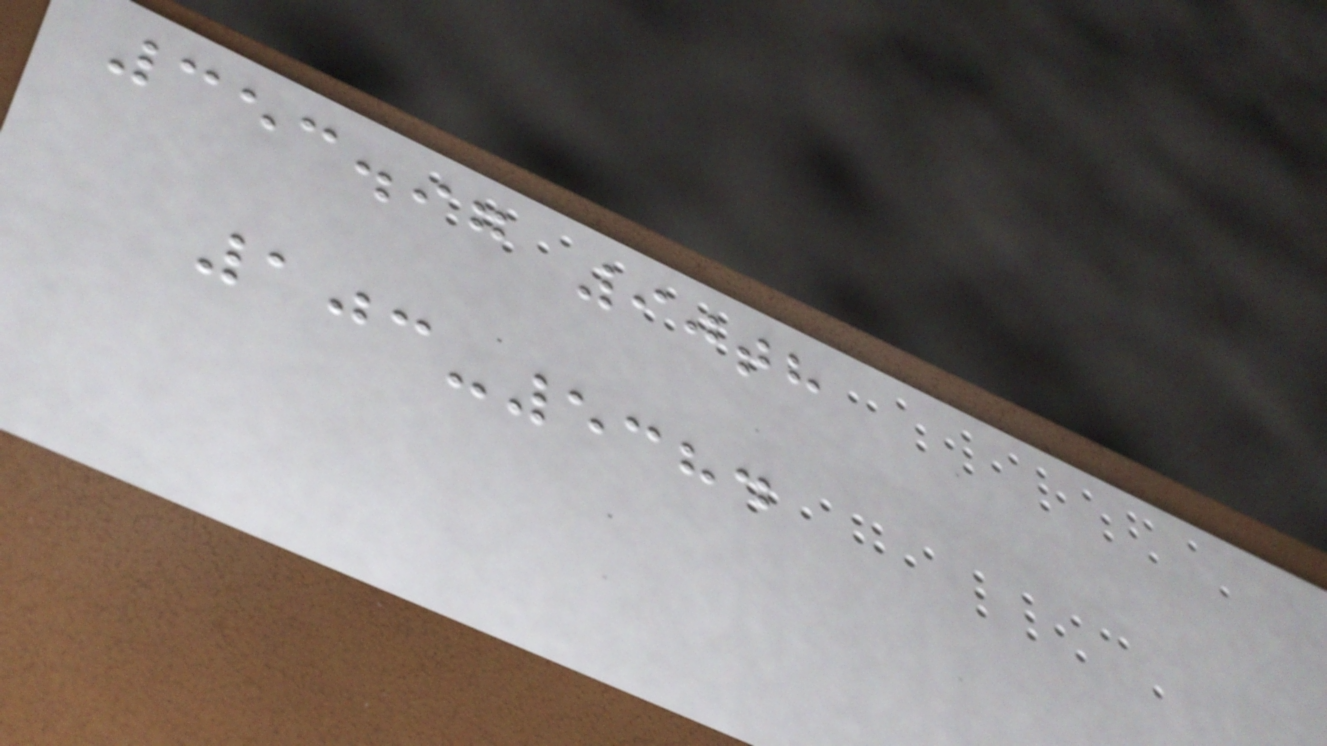353.97 90th
103-5384
